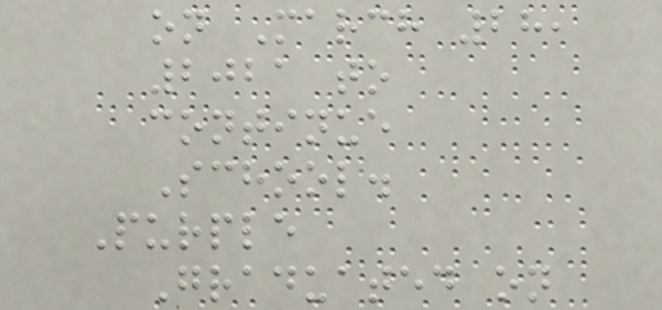on March 28,
2021 to
continue
School.
Purple
Graduated on
